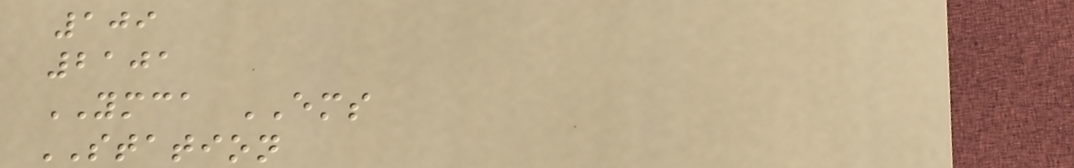109
2101
YMCA EMS
STATION
